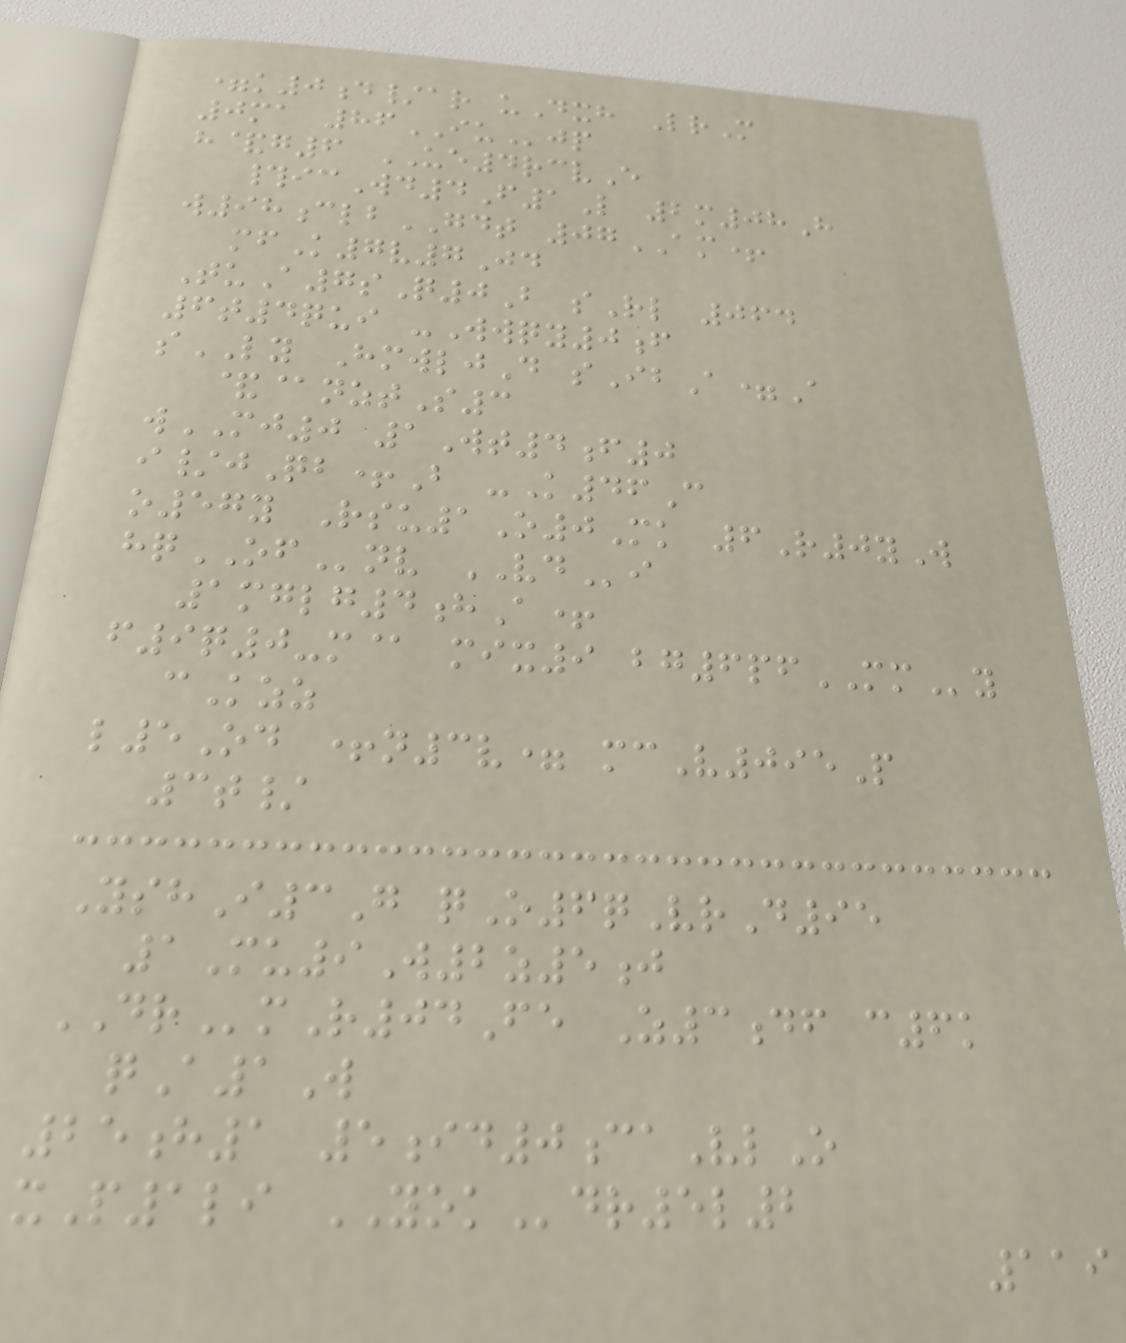=k0d/ar uDxh LrM
0ma 86IUjp
h&g6 UE4rcvE
#icWd4F1L 2m08H
w98clbGDT 07AM+
mfK7v7Jd
TuA7sQ0B sRl 064
6t4qui -Wwqy0f
sLY HmwljD sIbA=A
&@nztS3
wMJ0 1Wt4f0
i/jQb+B -K46C
o57y Rsu1O0Mk 6R0yW
hqOFnv VDi
1mglg4hA+
f9q0-m@ mix9 bg6pfMMy
cKzz
l5Od +n3v= mcV095P
3t/
YshI3G qO6qVrD95
1Mu9W2z5j
DRmR04Fe Z3df c6k
qA1W
25h1 5id0caVlO
xP1li YOKdr5l2
119
